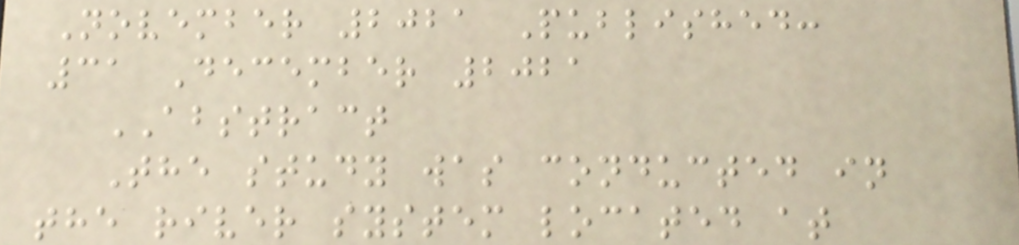November 2021 Published:
31 December 2021
ABSTRACT
The study was conducted in
the river system located at
